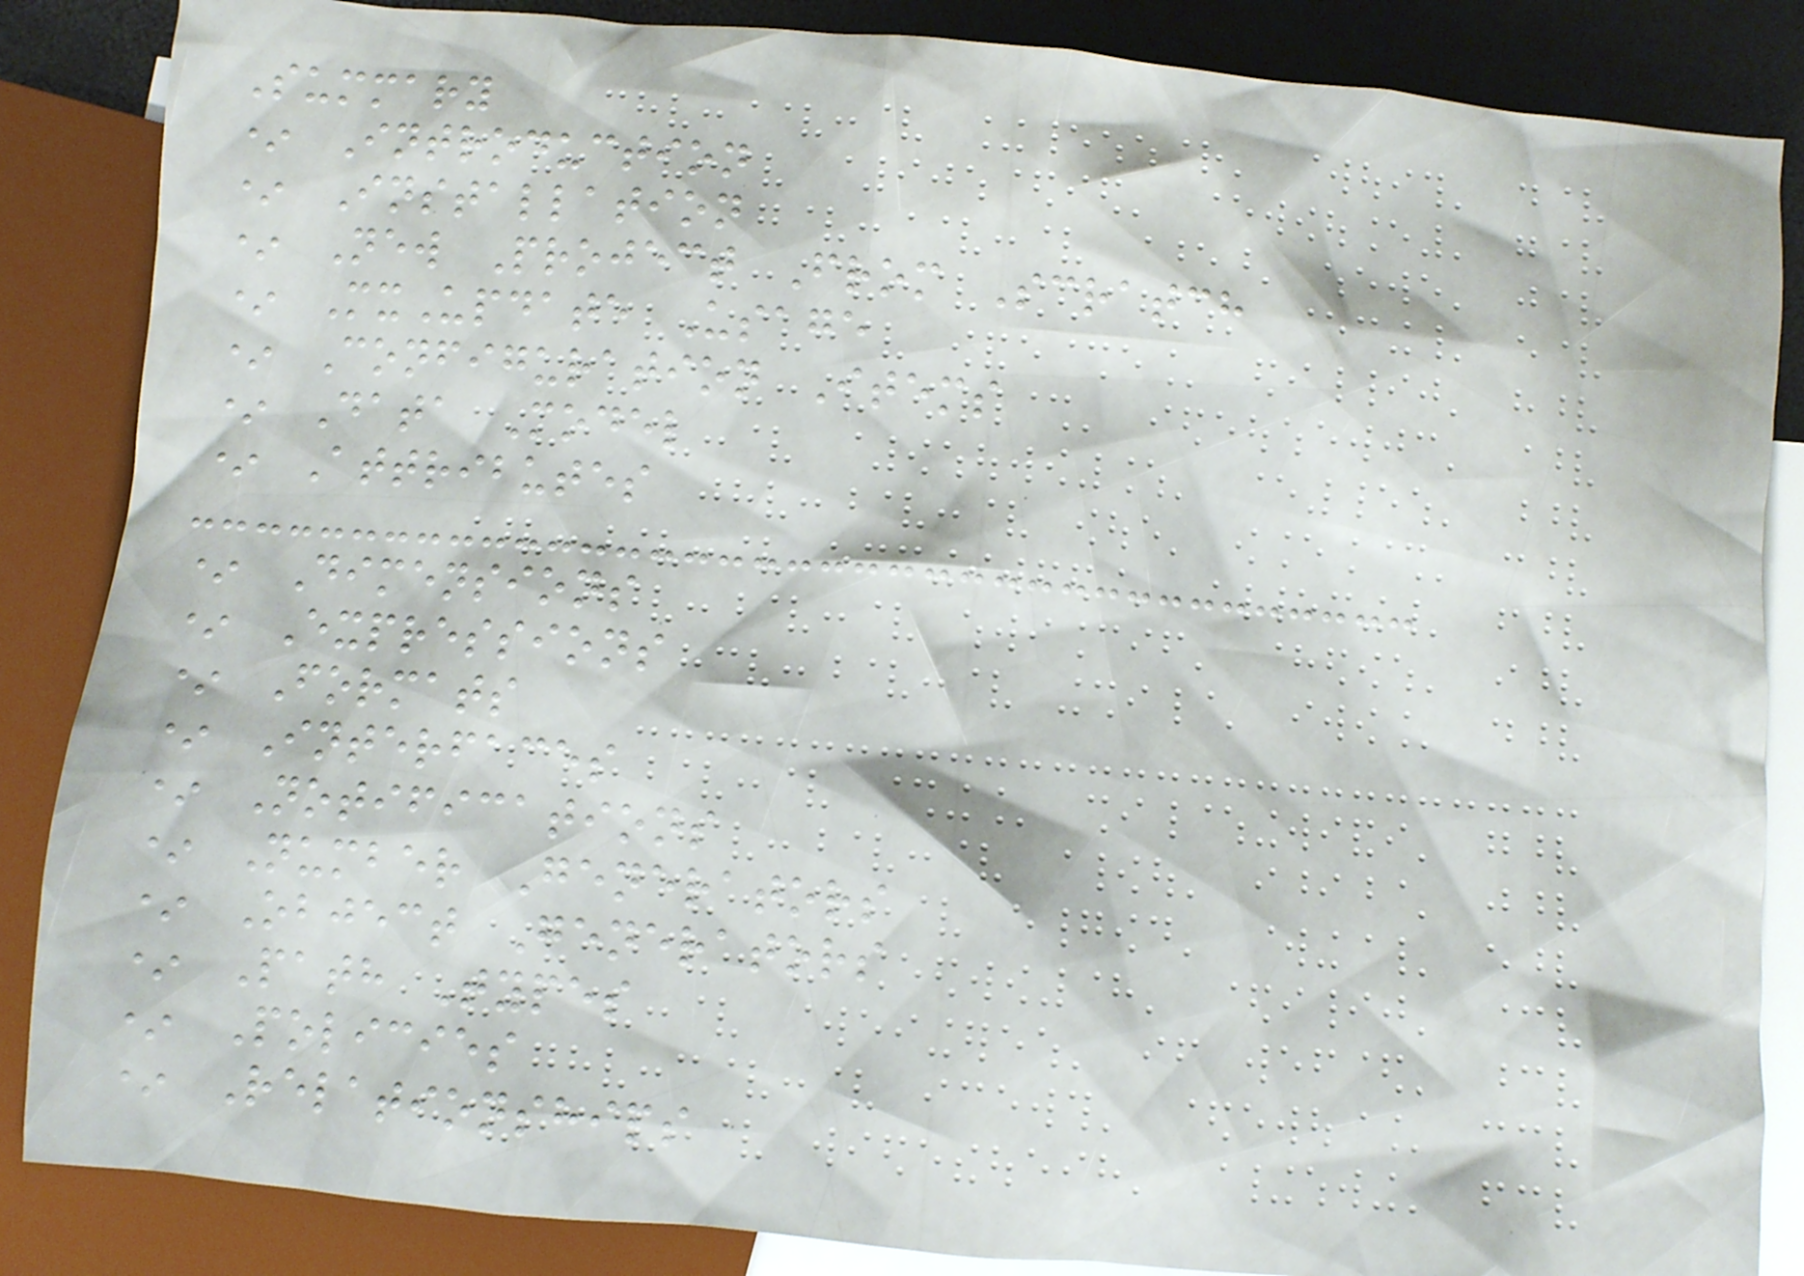Summary
* Introduction
* Installation
* New Project From Scratch
* MxUpdate Usage
* Configuration Items
* Data Model
* Attributes
* Dimensions
* Expressions
* Formats
* Interfaces
* Notifications
* Number Generators
* Object Generators
* Path Types
* Policies
* Relationships
